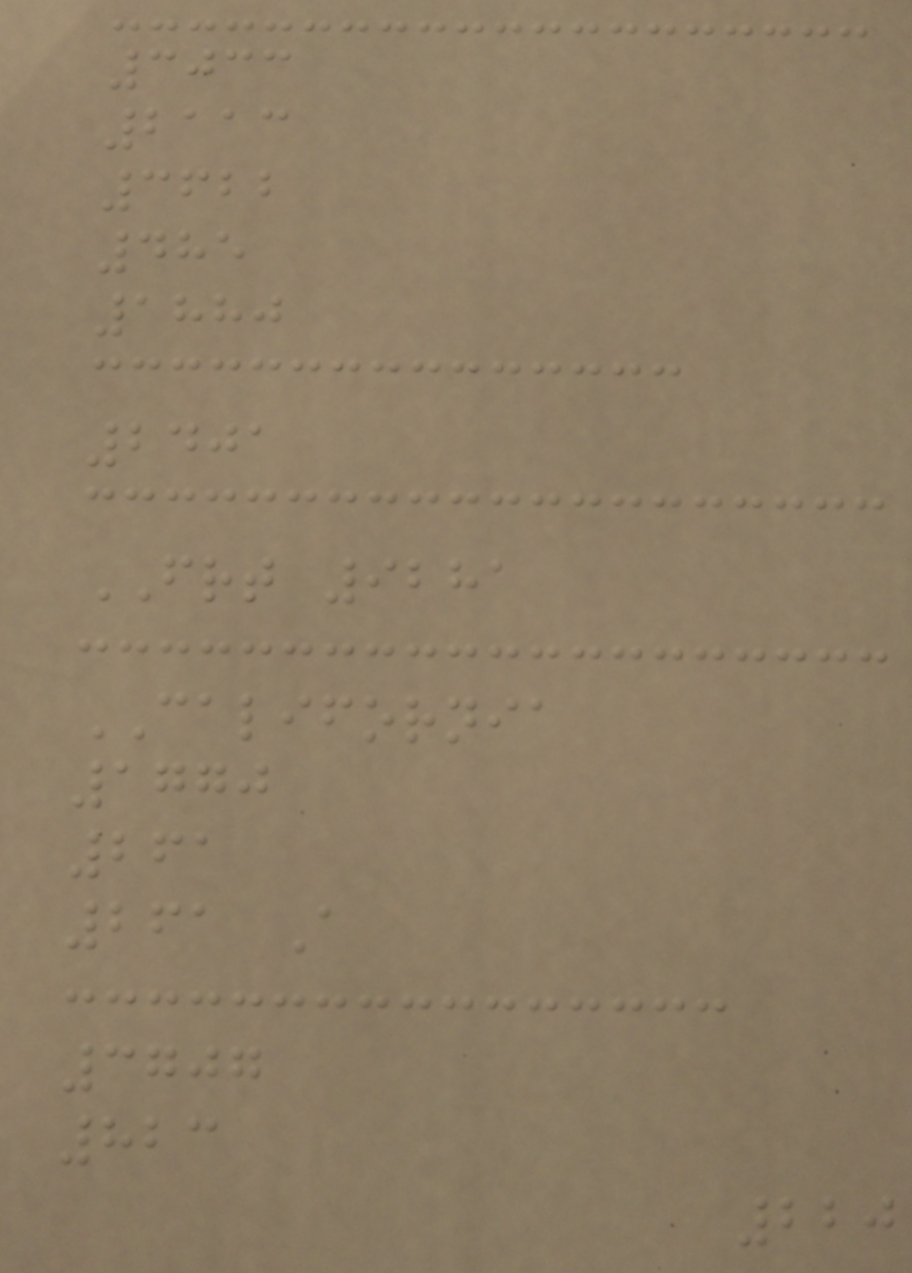3033
2113
3622
485
1880
2401
FRT 9281
CALIFORNIA
1770
261
261 A
3707
823
220
